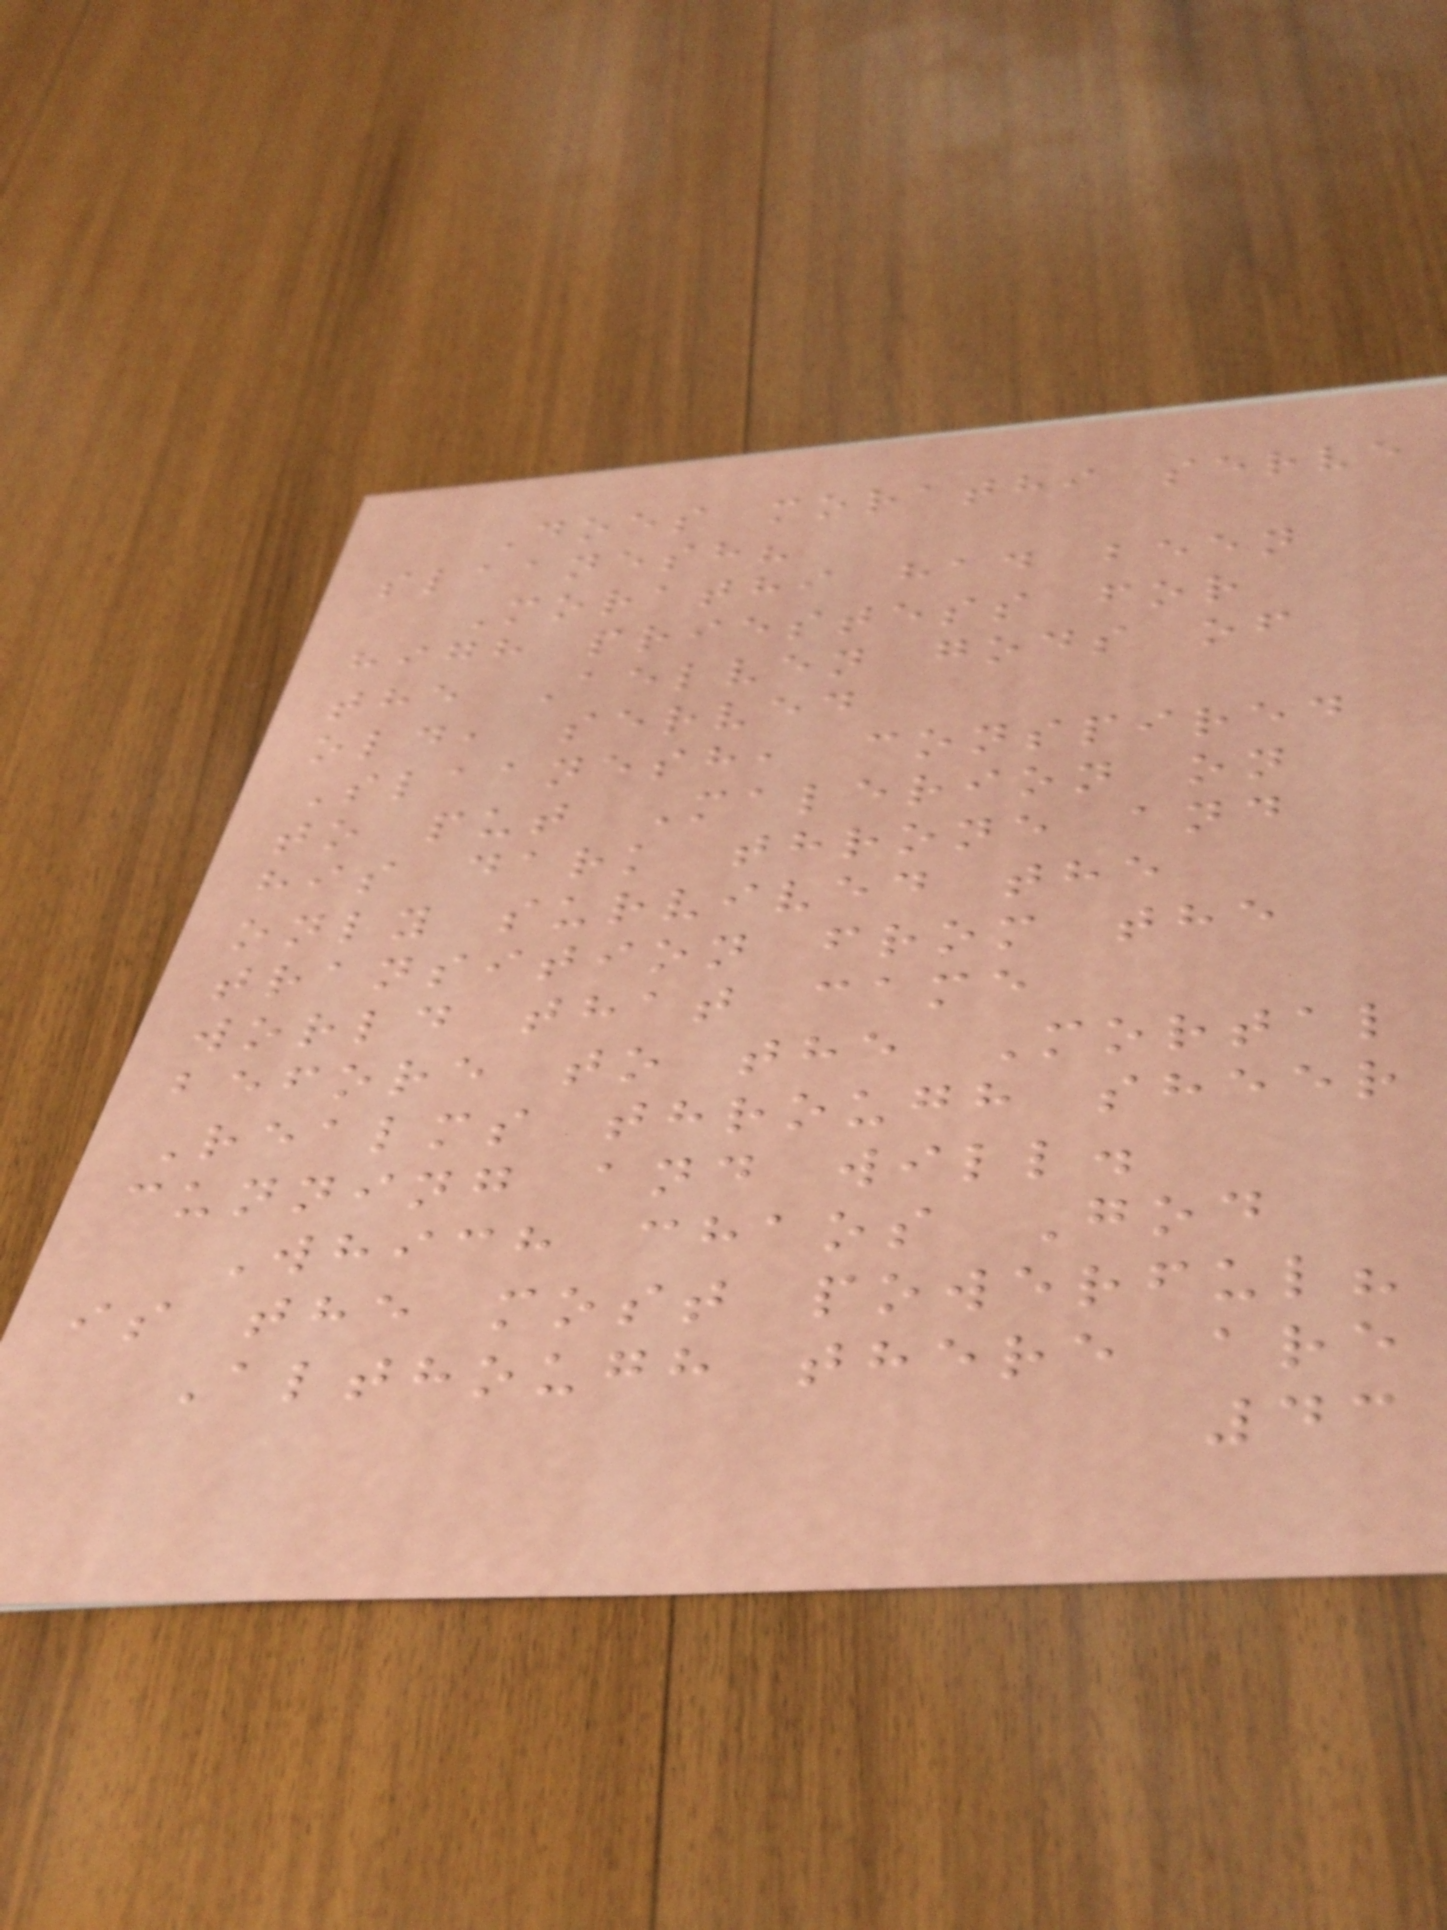Does morathi serve
slaanesh?
Morathi had been
high priestess for
the Aelven gods of
old, served
Slaanesh, conspired
to put Malerion on
his dark throne and
only survived the
transition from the
world that came
before to the Mortal
Realms through sheer
cunning and will.
Which chaos God
is the most powerful?
Although there are
43
